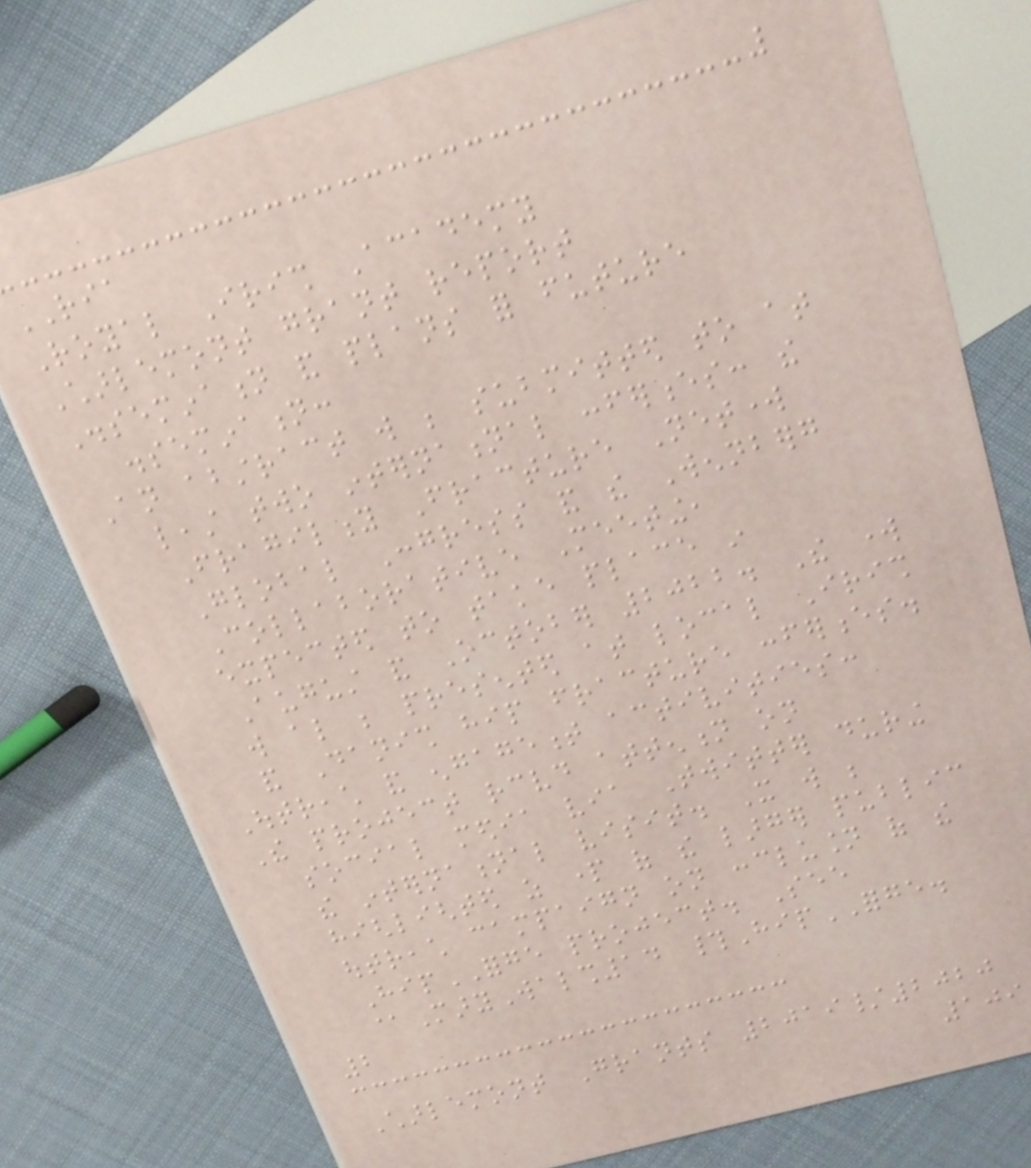RIA
Royal Irish Academy
Charlemont grant report
Dissemination and plans for future
dissemination:
An abstract will be submitted to at
least two international conferences: the
Fragility Fracture Network
Global Congress and the Wennberg
Collaborative Meeting,
expected to take place in
August and October 2022. The work
will also be presented at local Irish
and Danish hip fracture conferences.
Outreach and engagement activities:
The project received attention on
social media via Twitter during
the international visit. It will be
highlighted as part of the larger public
outreach campaign on conclusion of the
HipFORGE project. See
@MaryWalsh14 #HipFORGE.
2
Charlemont Grants 2019/2020
109
